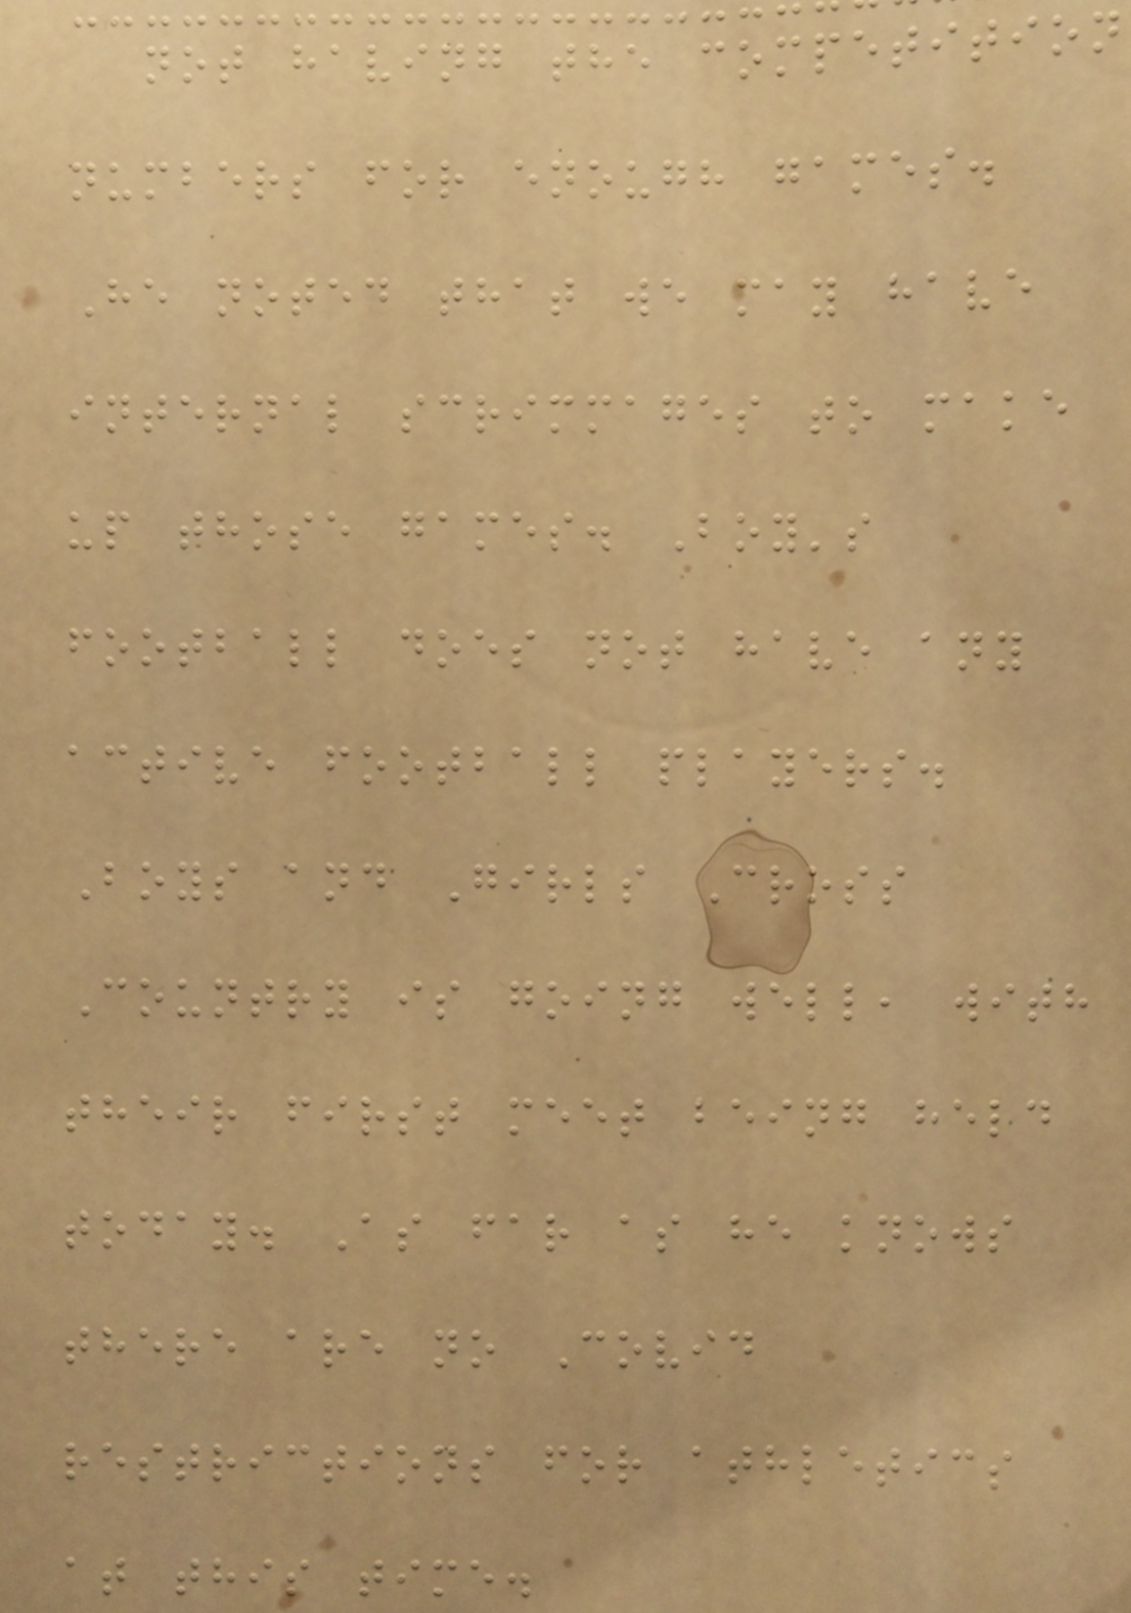not having the competition
numbers for enough games.
He noted that we may have
internal scrimmages to make
up those games. Boy's
football does not have any
active football players.
Boys and Girls Cross
Country is going well, with
their first meet being held
today. As far as he knows
there are no Covid
restrictions for athletics
at this time.
